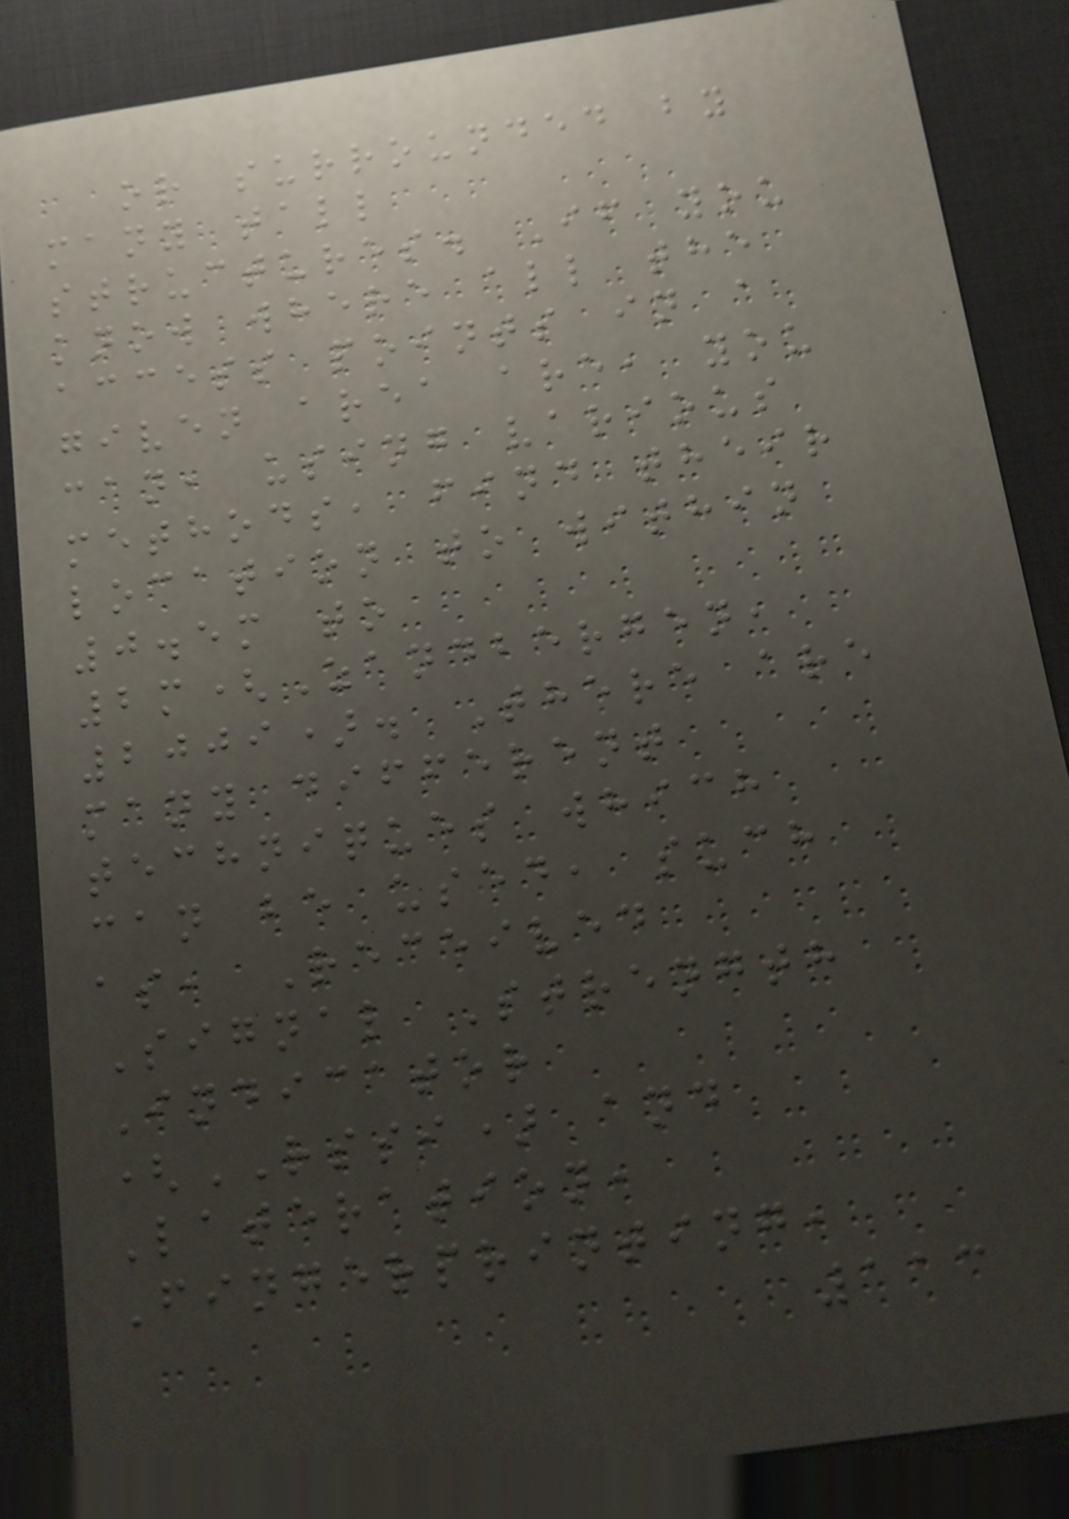or surrounded by
many tall
structures. If you
know where all the
access points in a
given area are, you
can, using various
methods, find their
location to within
0.5m to
2m(Zandbergen,
2009). There are
many different
techniques which
can be used, such
as, Received
Signal Strength
Indicator
(RSSI) and
Lateration,
Fingerprinting,
113
